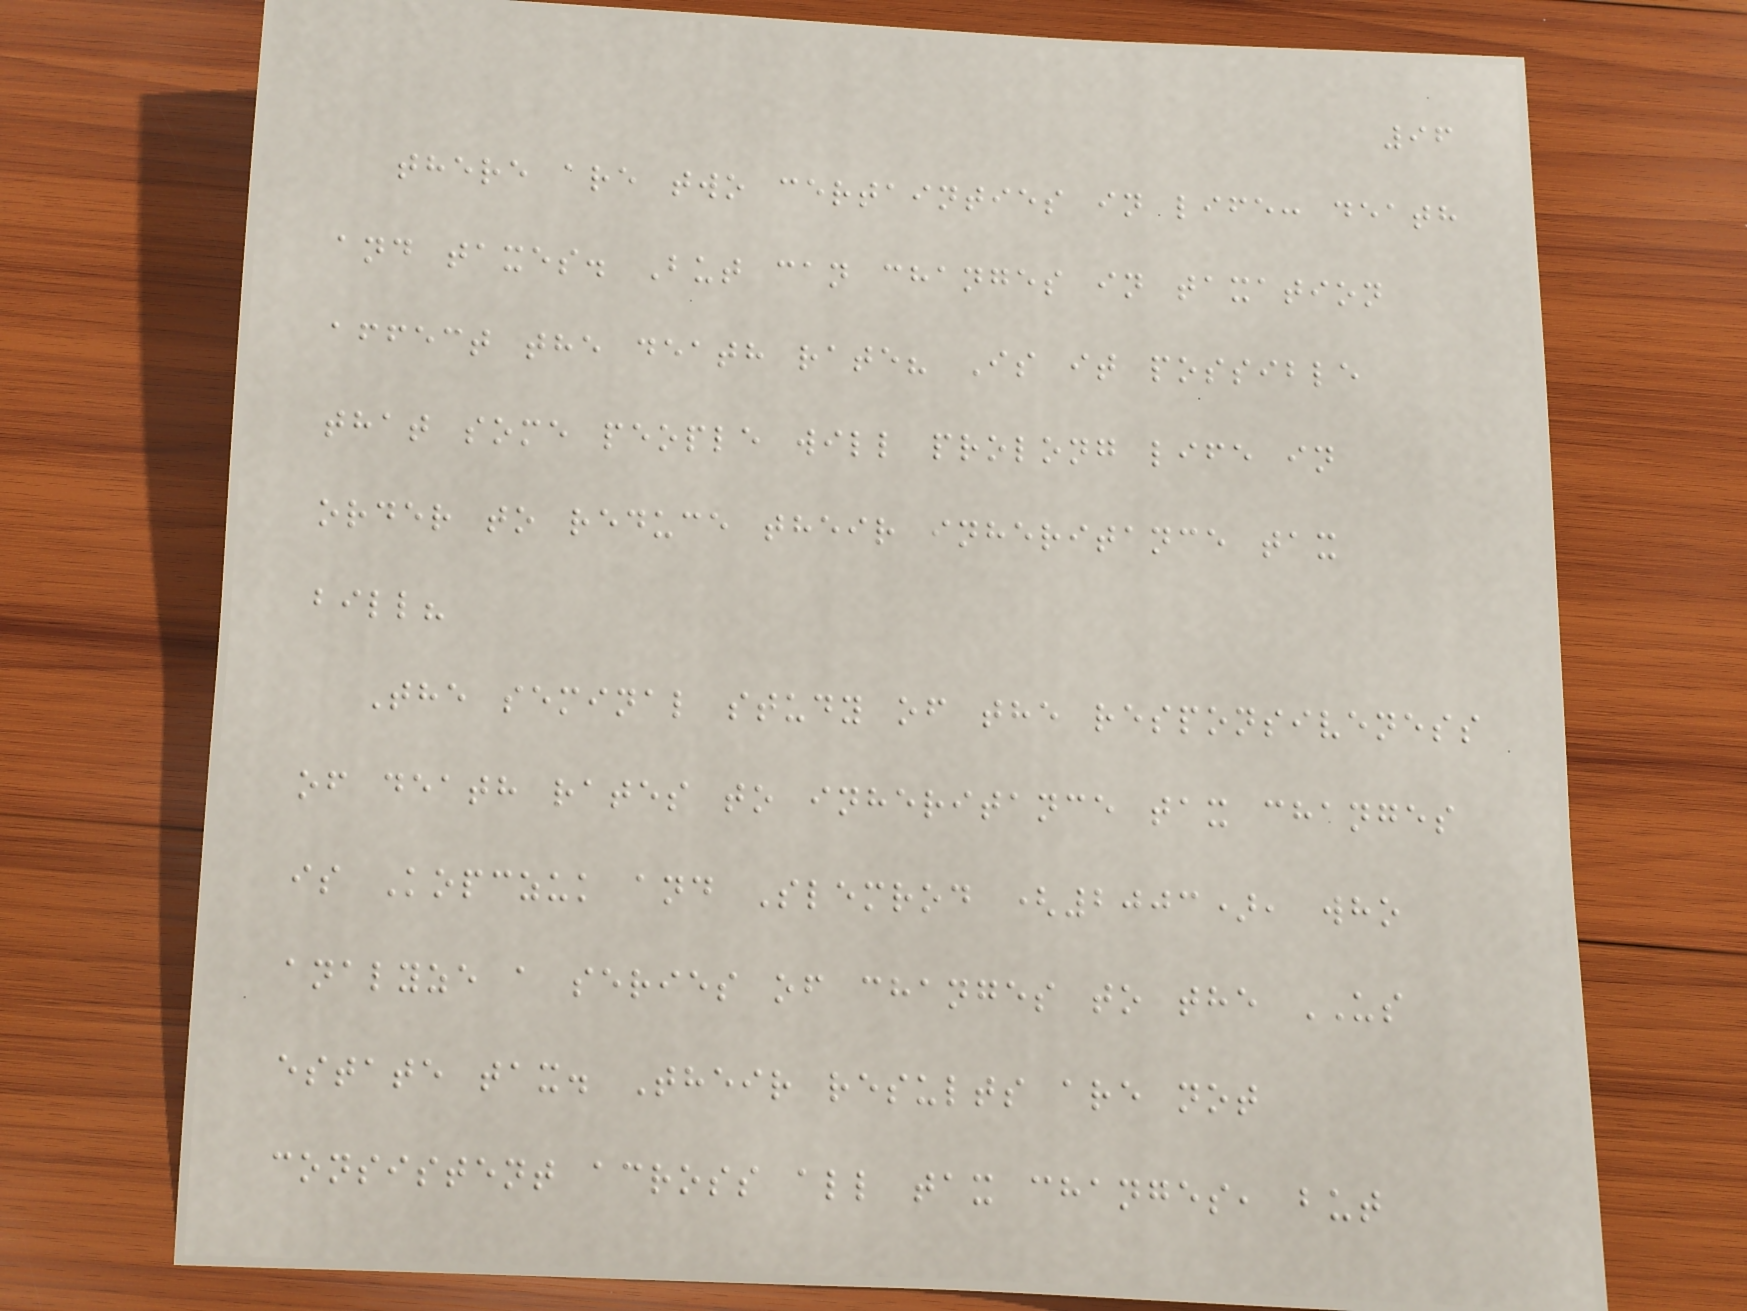96
there are two certainties in life: death
and taxes. But can changes in taxation
affect the death rate? Is it possible
that some people will prolong life in
order to reduce their inheritance tax
bill?
The seminal study of the responsiveness
of death rates to inheritance tax changes
is Kopczuk and Slemrod (2003), who
analyze a series of changes to the US
estate tax. Their results are not
consistent across all tax changes, but
